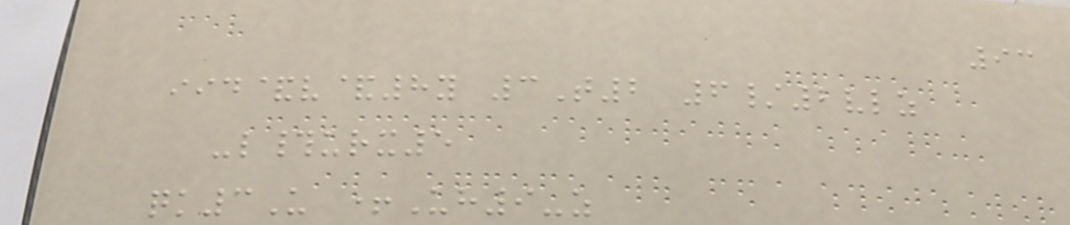93
iid&v&8y 3T2 6/2vlz
-l#urx5
qk3U +Uh9-z
